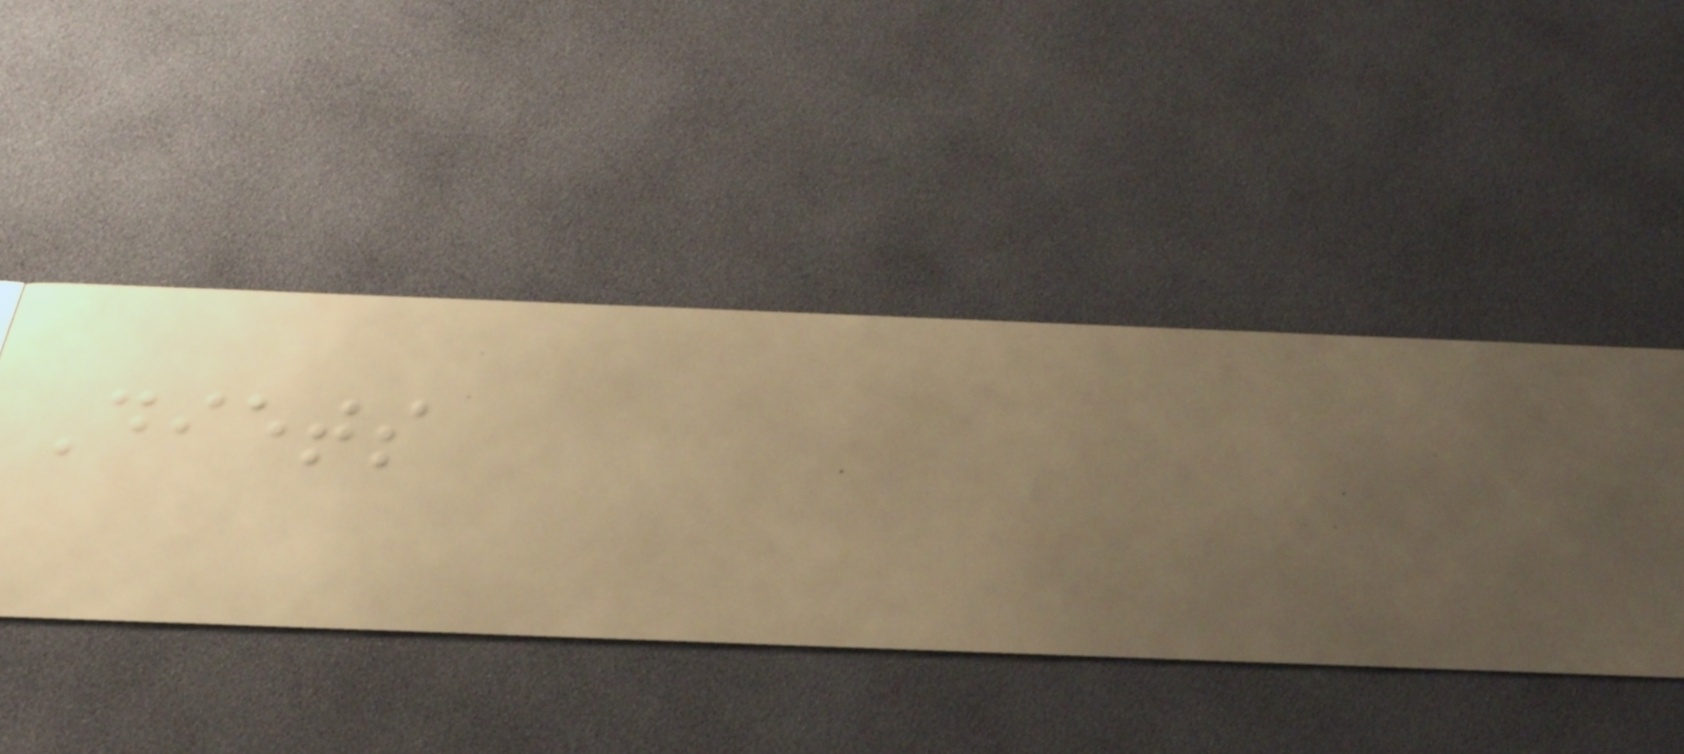Diets
